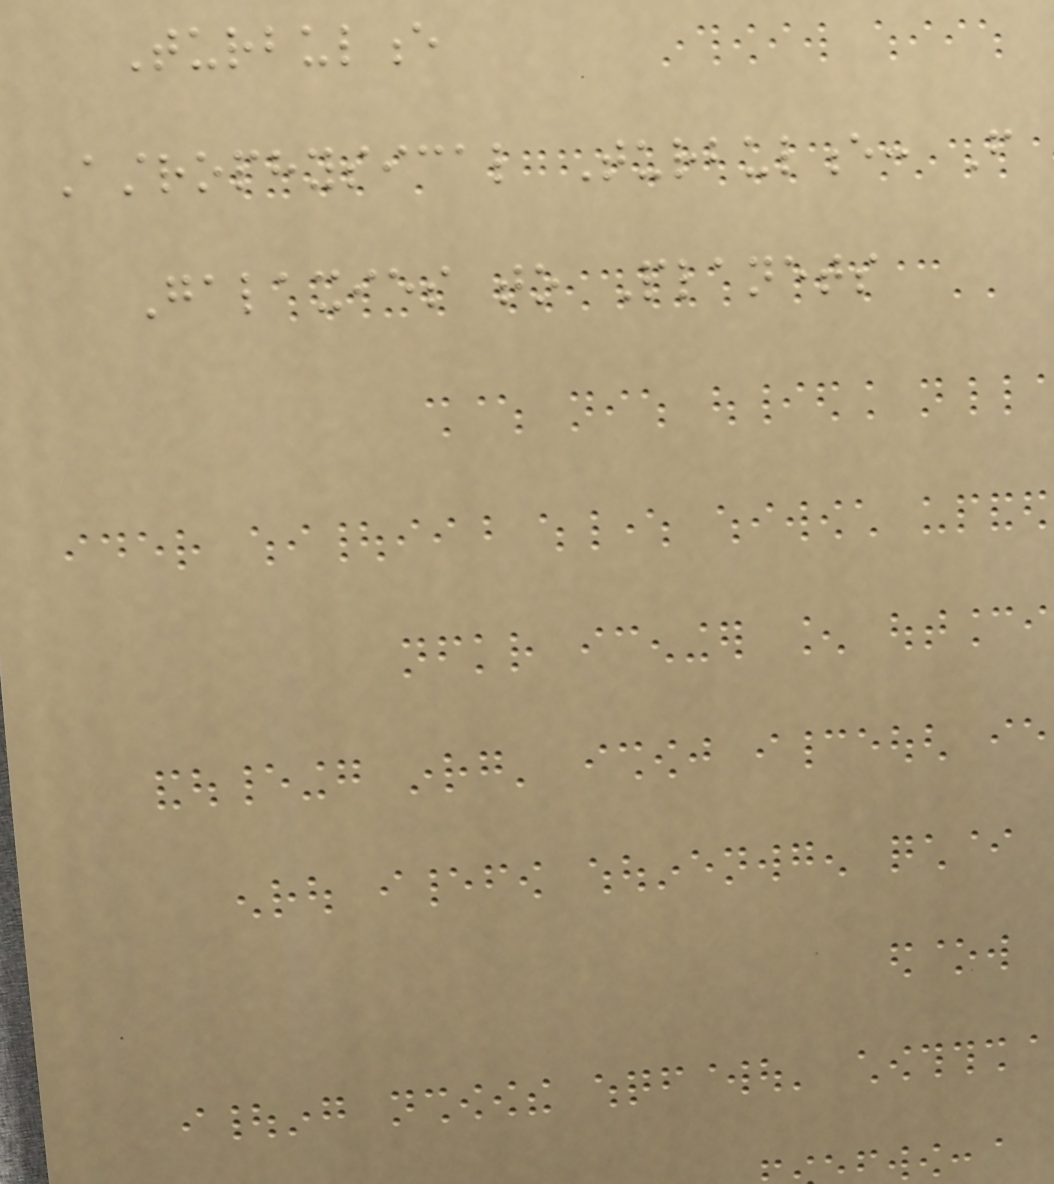Turbulence
Astrophysical Turbulence: From
Galaxies to Planets
